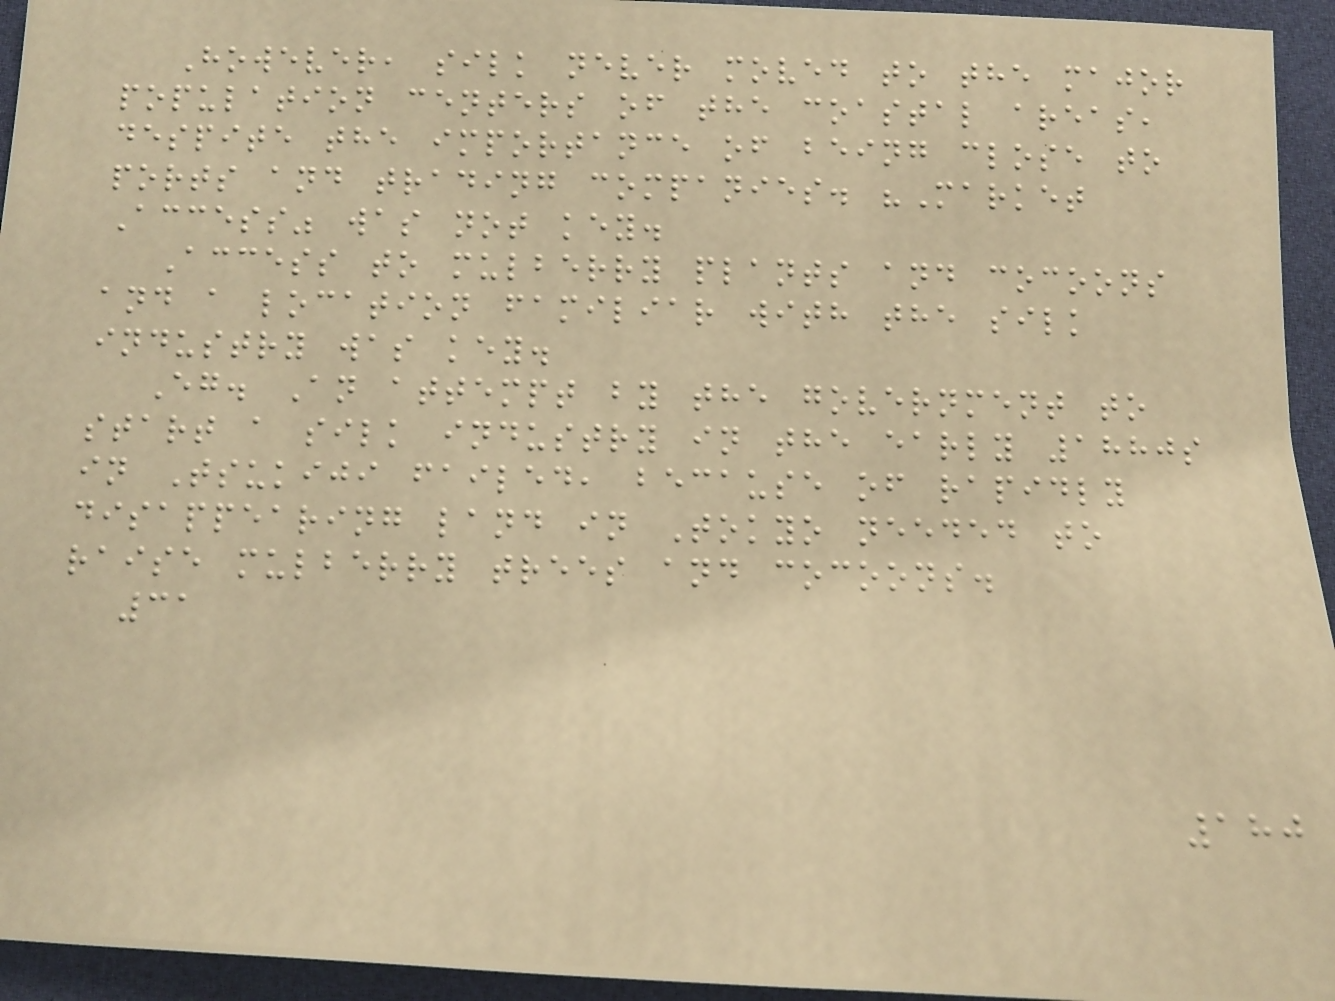However, silk never moved to the major
population centers of the coastal areas,
despite the importance of being close to
ports and trading companies. "Market
Access" was not key.
Access to mulberry plants and cocoons
and a location familiar with the silk
industry was key.
Eg. An attempt by the government to
start a silk industry in the early 1880s
in Tsukiji failed, because of rapidly
disappearing land in Tokyo needed to
raise mulberry trees and cocoons.
31
180
